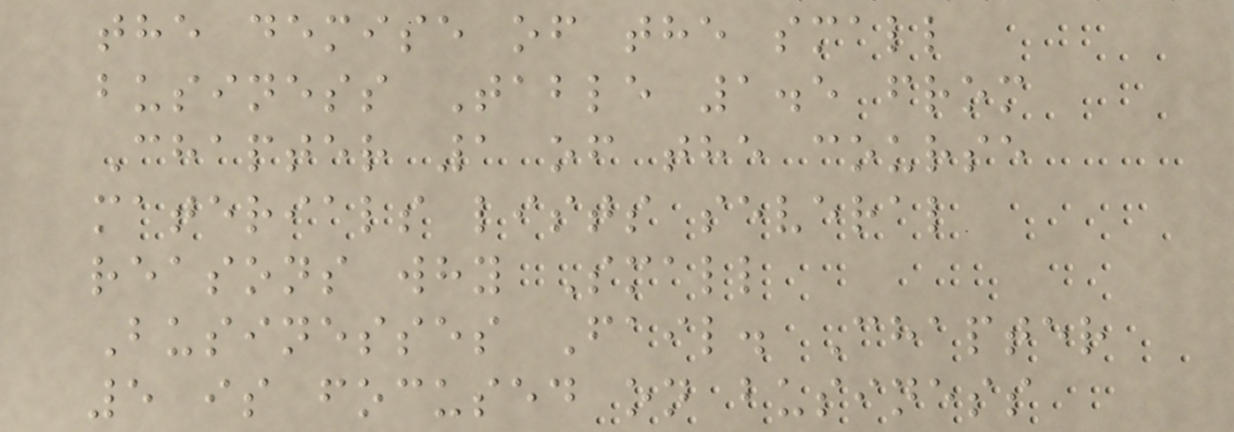the demise of the small
business Table 1.5 from
Chapter 1 of the course
materials lists several
reasons why Small
Businesses Fail. Chapter
5 is focused on business
